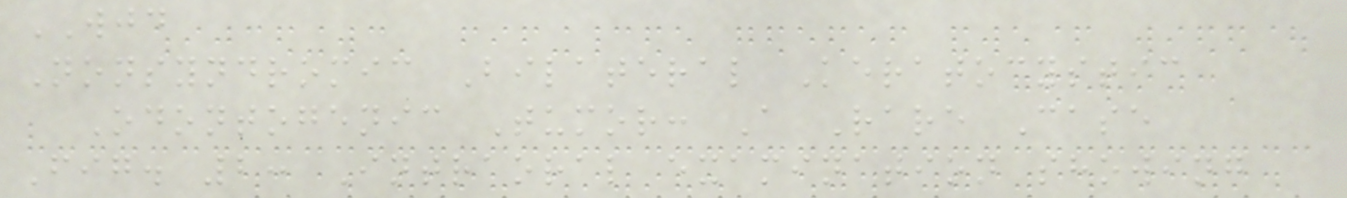WJD
Nonsyndromic Bilateral Keratocystic
Odontogenic Tumor: A Rare Case
Fig. 2: Intraoral examination showing
